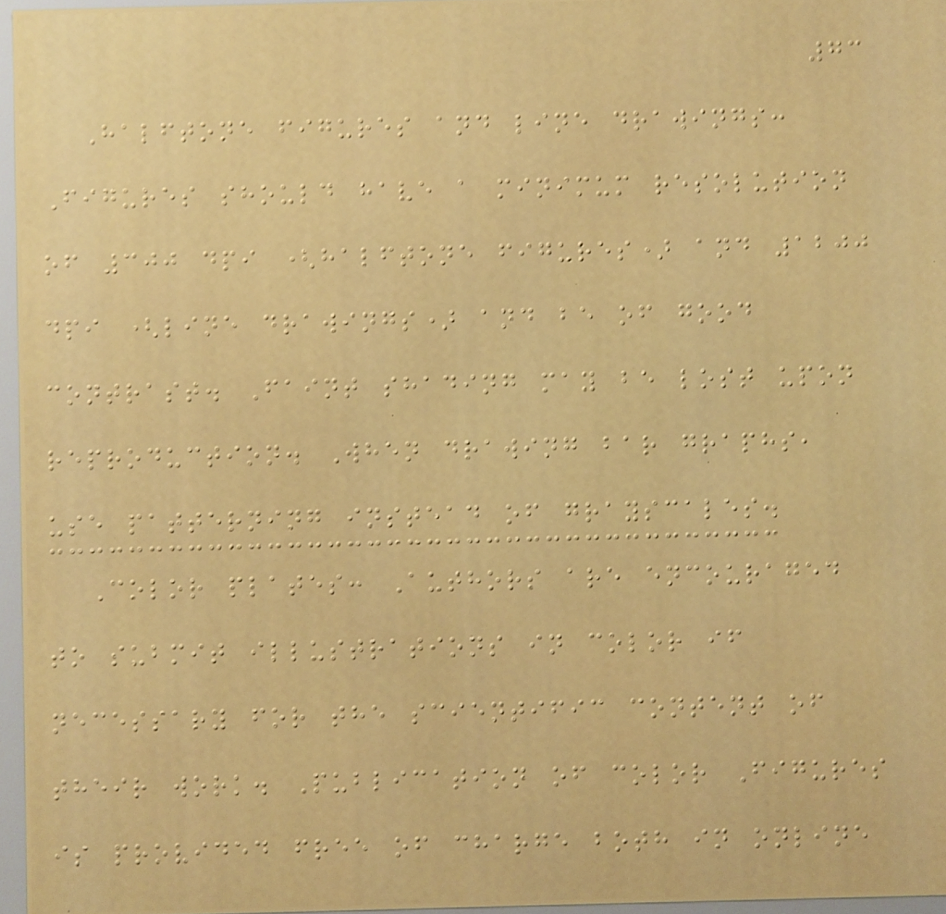73
Halftone figures and line drawings:
Figures should have a minimum resolution
of 300 dpi (halftone figures) and 1200
dpi (line drawings) and be of good
contrast. Faint shading may be lost upon
reproduction. When drawing bar graphs,
use patterning instead of grayscales.
Color plates: Authors are encouraged
to submit illustrations in color if
necessary for the scientific content of
their work. Publication of color Figures
is provided free of charge both in online
